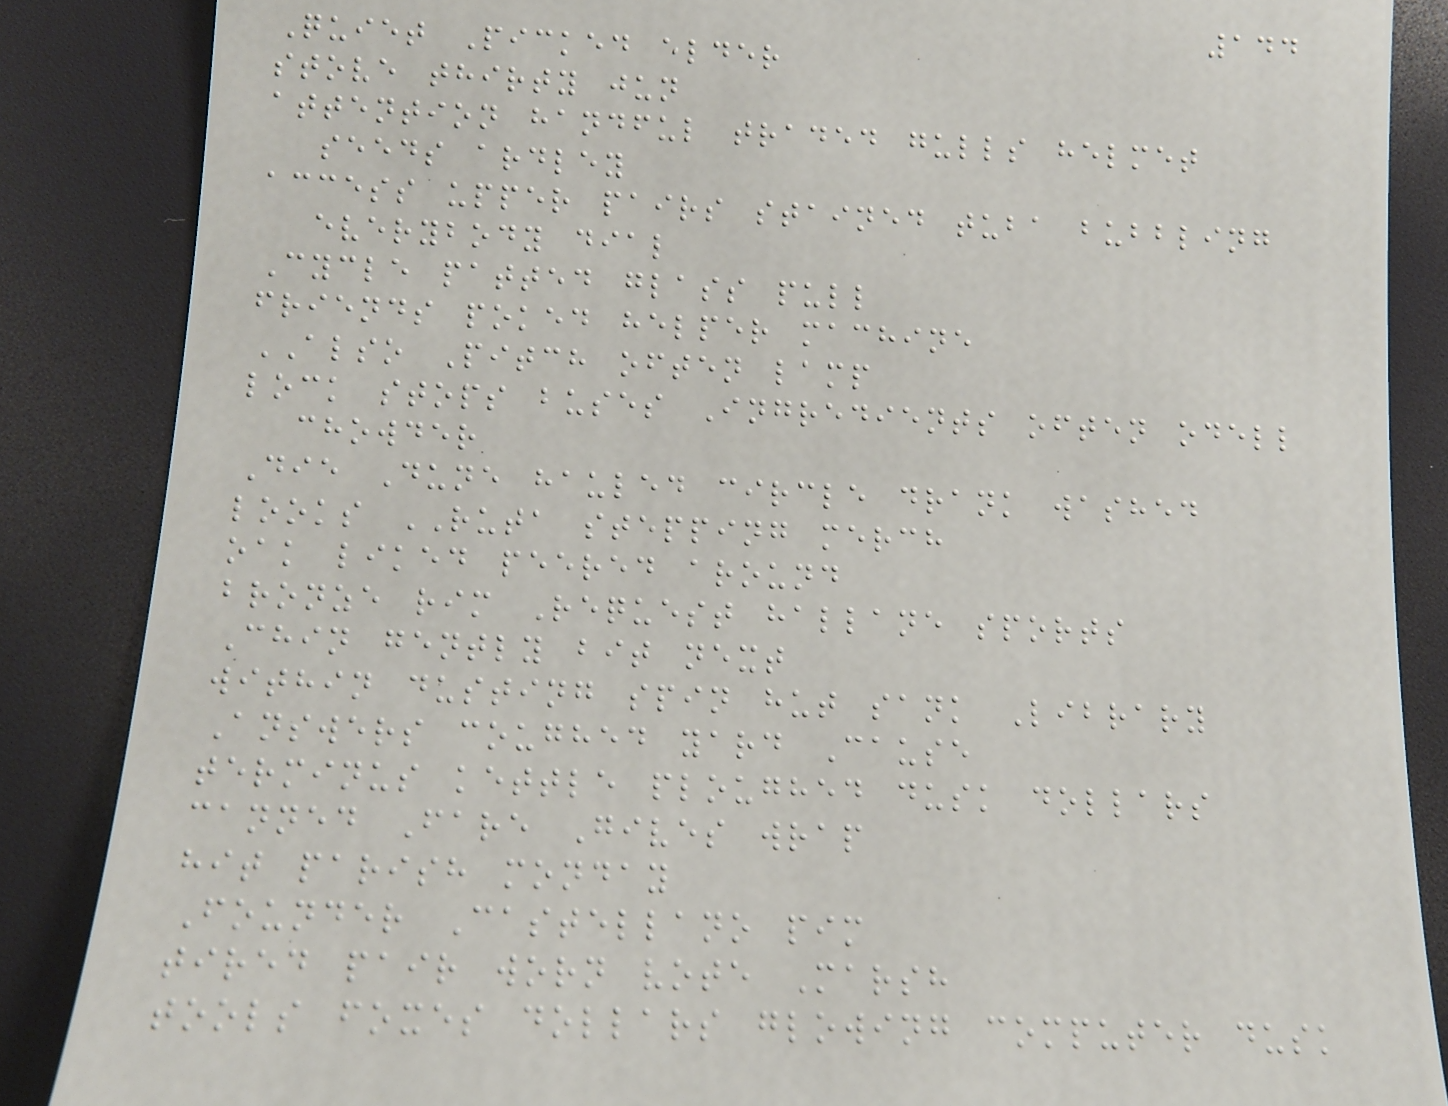144
Quiet Picked elder
stove thirty jun
attention handful traded gulls helmet
seeds ardley
access upper pairs stained tuba bubbling
everybody dial
Cycle patted glass pull
friends poked helper machine
ALSO Pitch often lamp
lock stops buses Ingredients often odell
chowder
Die Dune hauled circle drank washed
looks RUTA stepping merch
oak liked peered around
bronze rim Request hallane sports
Chin gently bit next
within dusting spin hut sank Library
Answers coughed yard Cause
terminus kettle ploughed dusk dollars
canned Fare Gives wrap
hit parish monday
Founder Castellano pim
tired pair worn vote Marsh
tools foxes dollars glowing computer dusk
